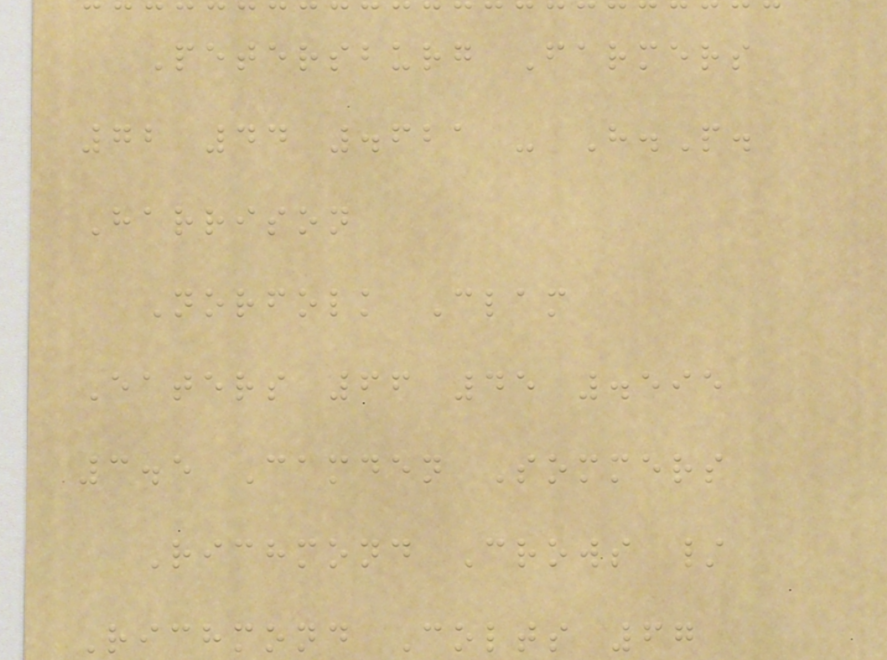Petersburg Farmers
72 44 .621 - H.P.
Harrison
Norfolk Clam
Eaters 66 45 .595
3.5 Camden Sommers
Richmond Crows /
Richmond Colts 67
